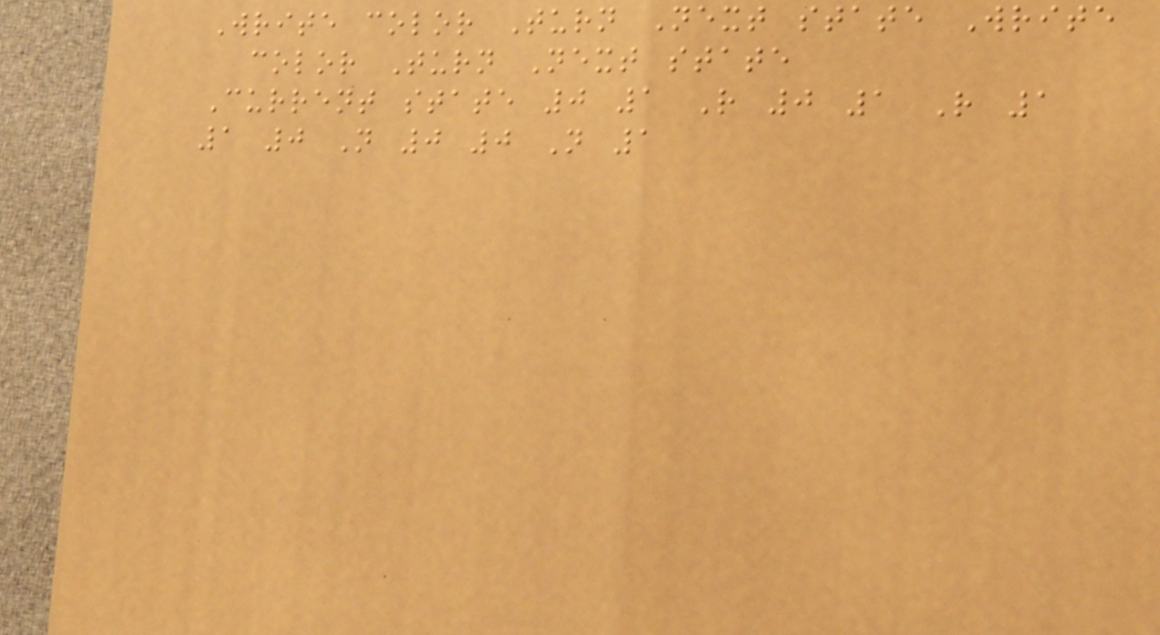Write color Turn Next state Write
color Turn Next state
Current state 0 1 R 0 1 R 1
1 0 N 0 0 N 1
